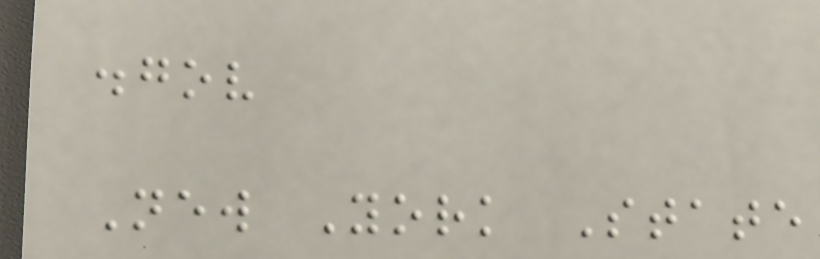.gov
New York State
